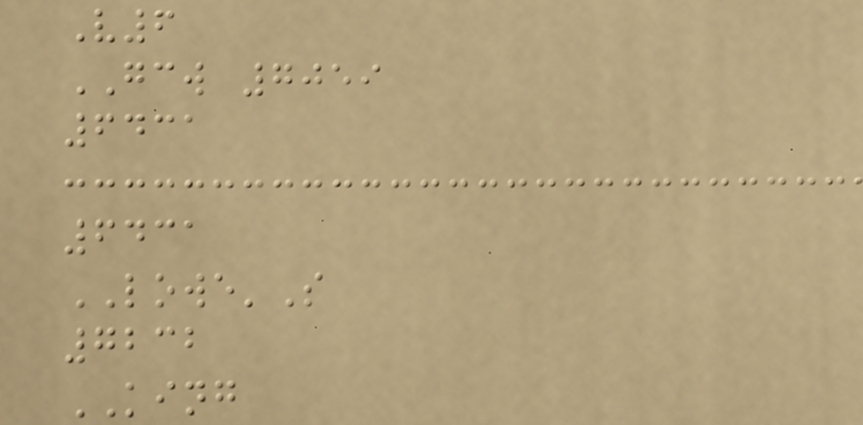V6
GCW 7059
6431
6431
LOWE'S
7232
KING
